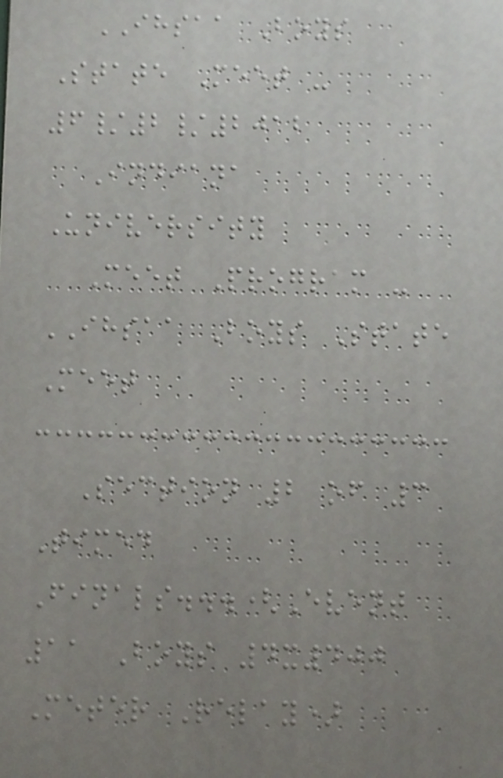IHSAA Boys
State Meet -
6/2/2012
Indiana
University
Meet Program -
IHSAA Boys State
Meet
Section 2 of 3
Timed
Finals...(Event
11 Boys 4x400
Meter Relay)
